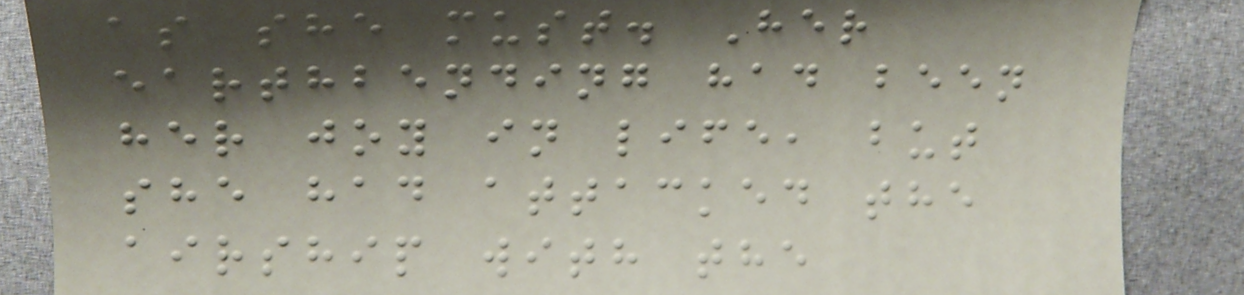as she must. Her
earthbending had been
her joy in life, but
she had attacked the
airship with the
